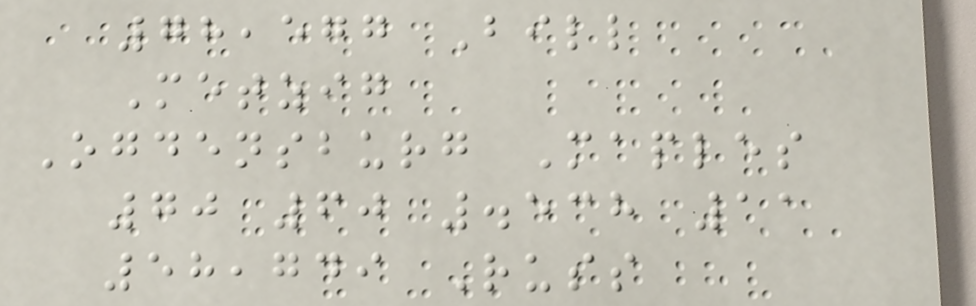78,577 Bill
Metzig
Ogdensburg Maples
70 60 .538 11
58,749 Russ
